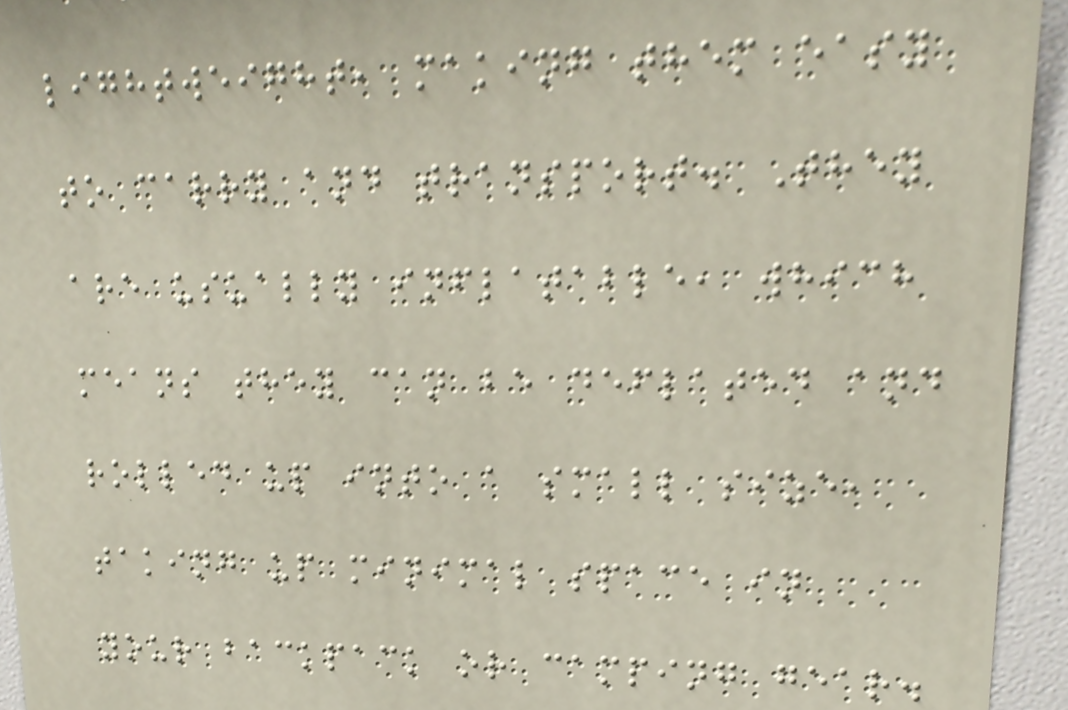lightweight, making them easy
to carry and transport. They
are usually inflatable, which
means they can be deflated and
rolled up into a small size,
taking up minimal space in
your backpack or camping gear.
